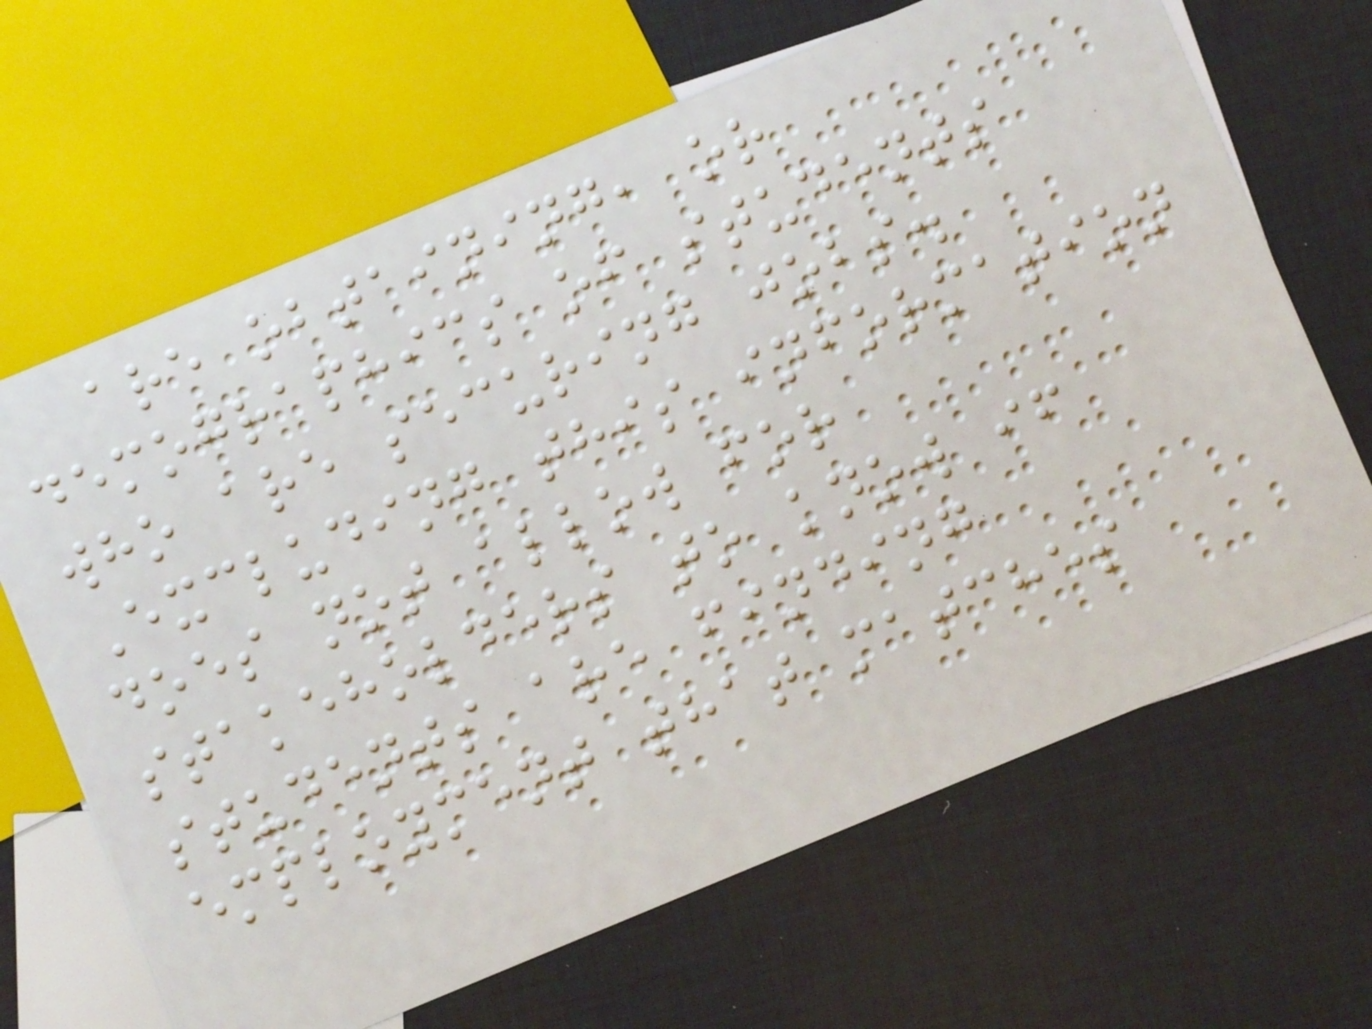are obtaining, or
demographics of students
who are securing jobs.
Excluding this information
does not allow for
stakeholders to know if
students are finding
employment that matches
